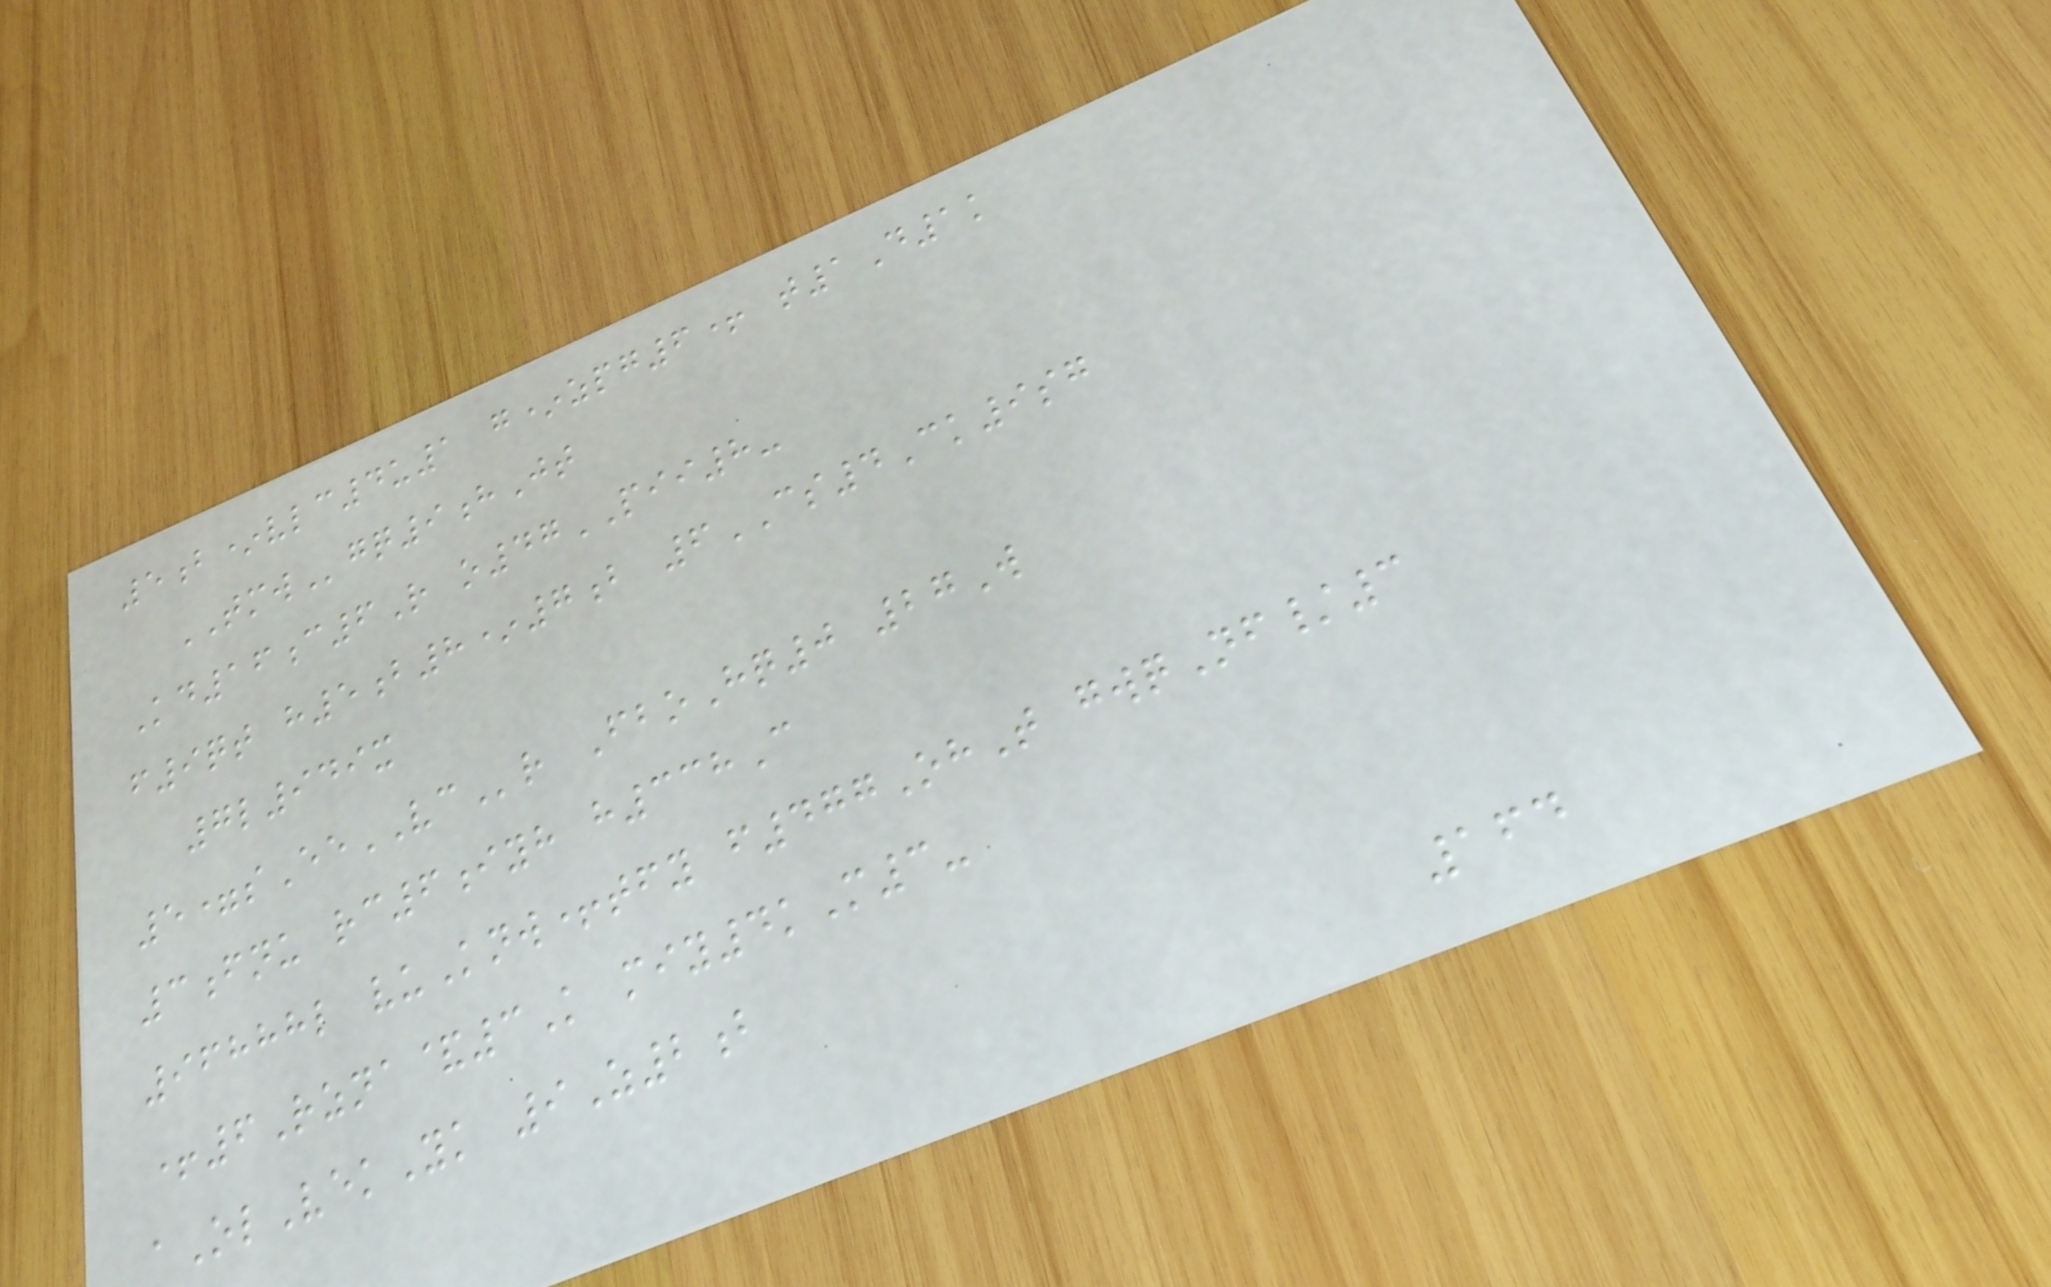5b*vlc4u1 g*zpg6+ t1D1k
TMWgq9hJt
Kd16c6R o47PII8-
f9qt h5b8*7b 6CS4Ck9sg
7l949x
5=sEeVCr FboHq0 27W
3fnu rc6iyh h338C
96888l vuKnw+tfy f477OhT gwqNf/3
+6Rzna&3K miy4kM3-
aOlVekYk 9Z2b
164
